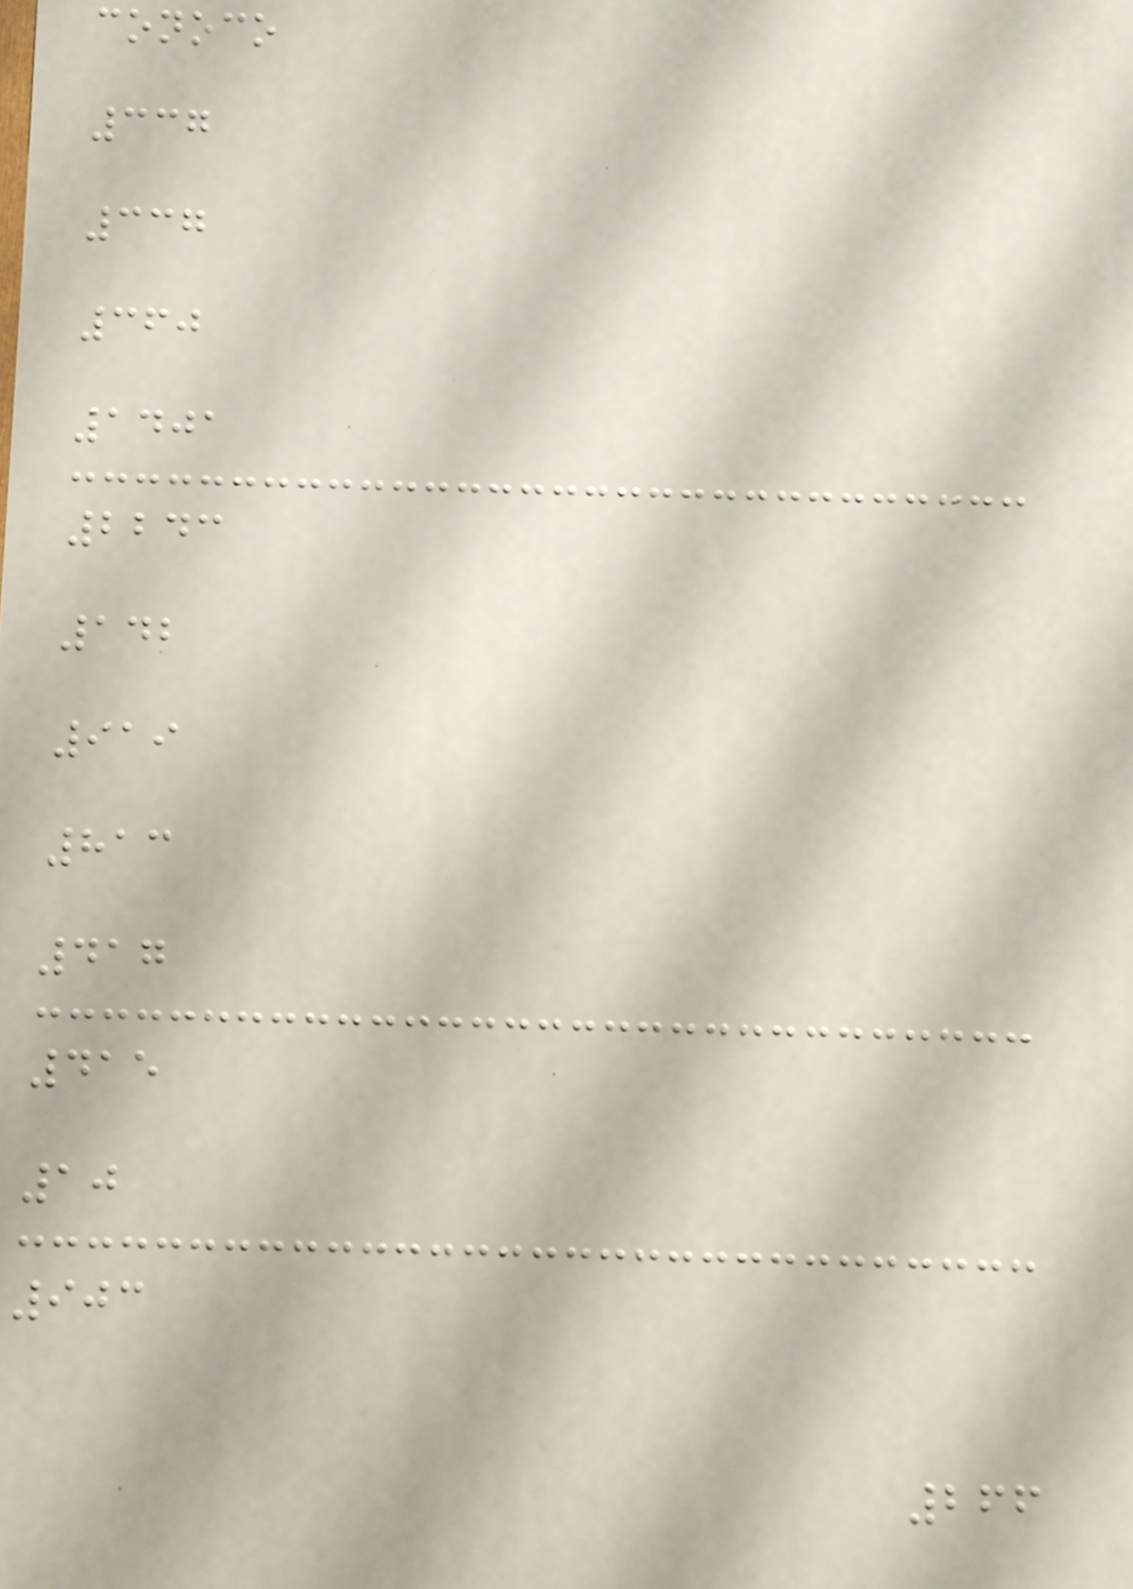conoco
337
337
360
1401
2243
142
919
813
417
415
10
903
266
